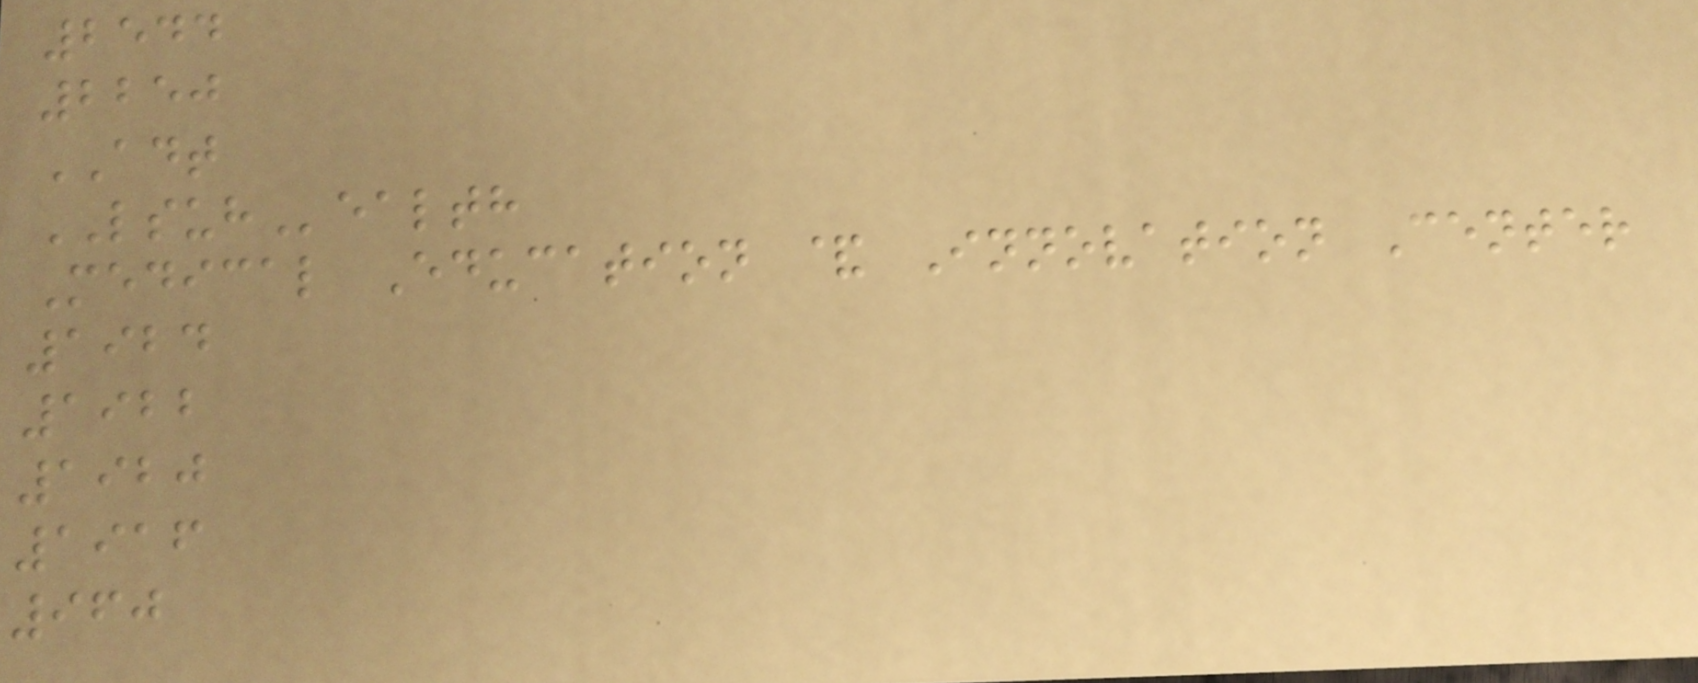2544
2250
ADT
LSUHealth
Medical Education & Innovation Center
1924
1922
1920
1916
960
